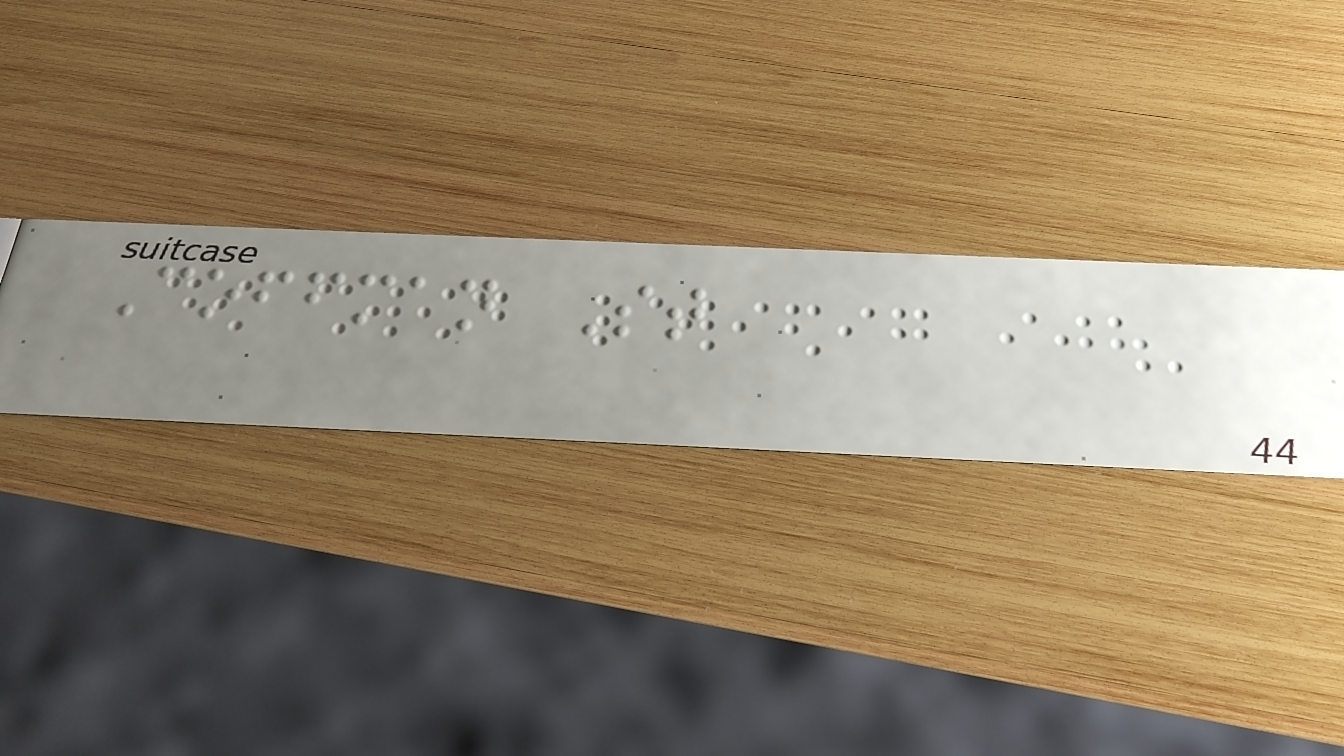Coffman St
